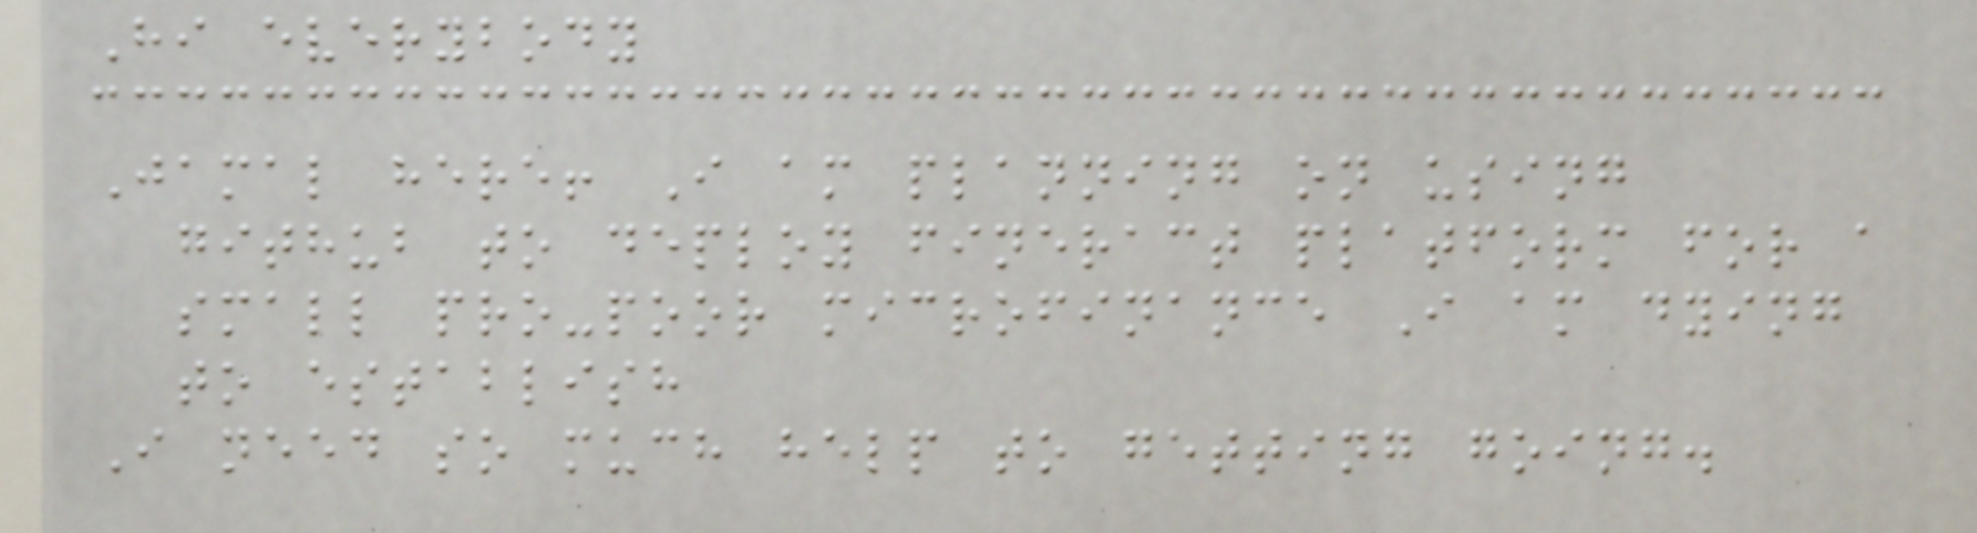Hi everybody
Jamal here! I am planning on using
github to deploy fineract platform for a
small pro-poor microfinance I am dying
to establish
I need so much help to getting going.
